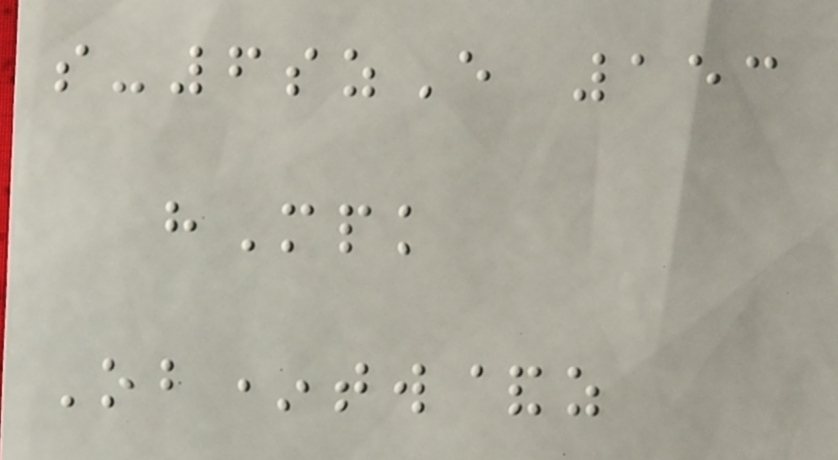s-6szE 153
hMpk
Ob*tw&z
